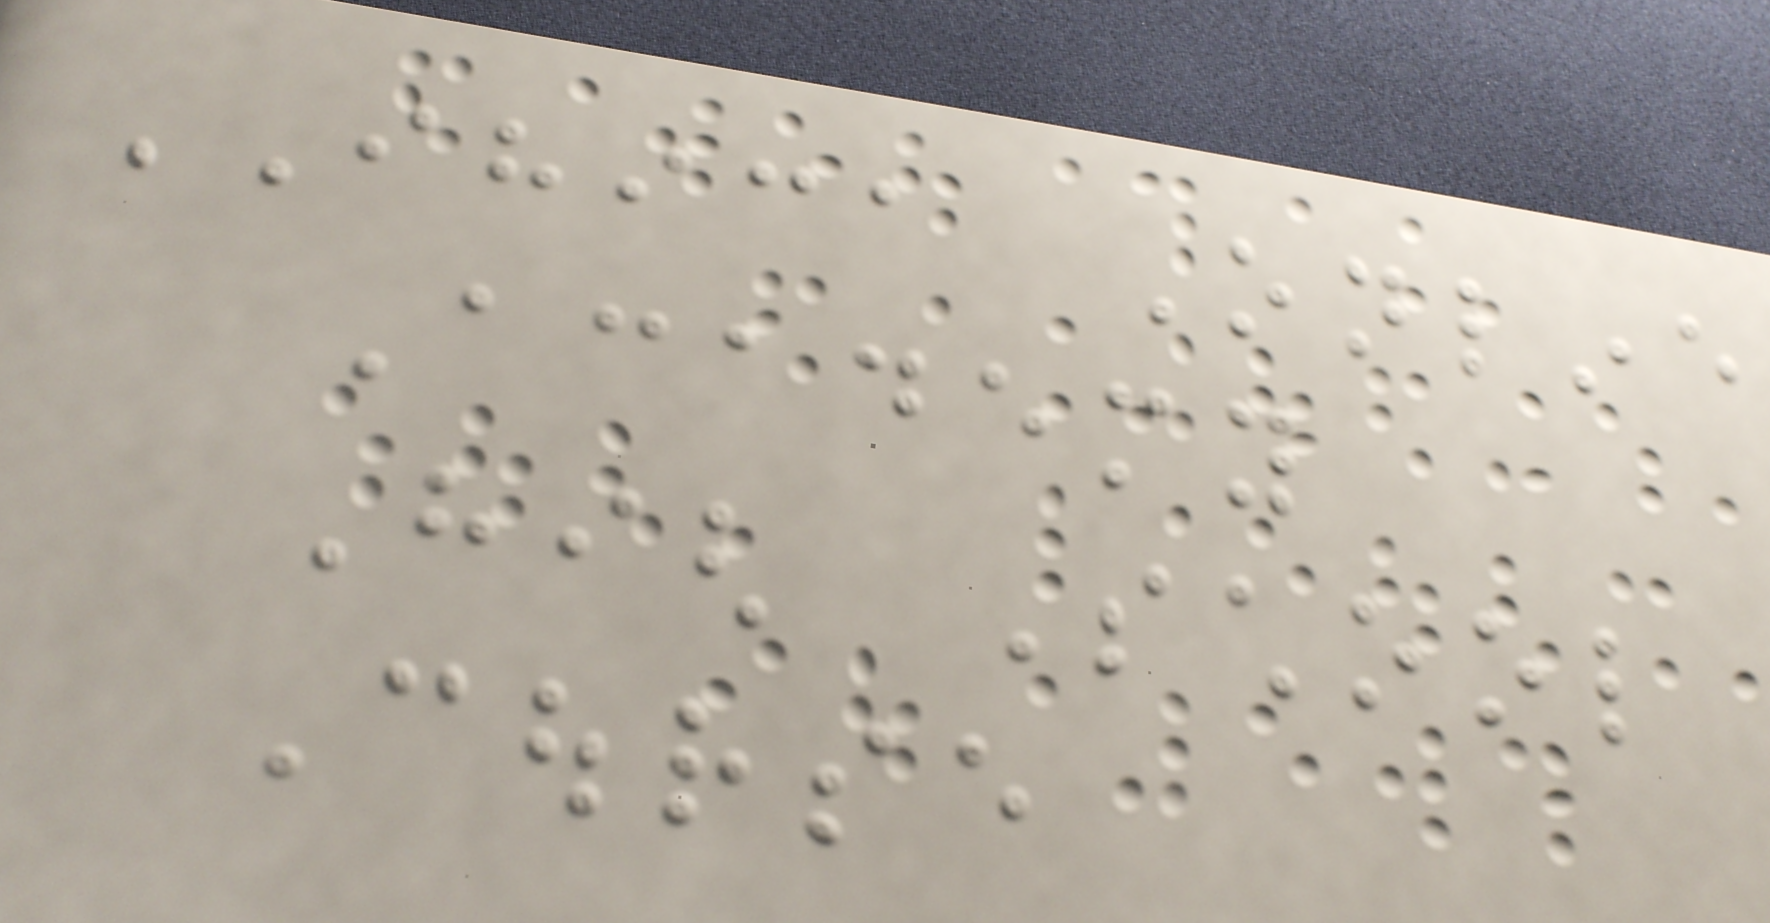IHICA Online
Academy
High School
Course
